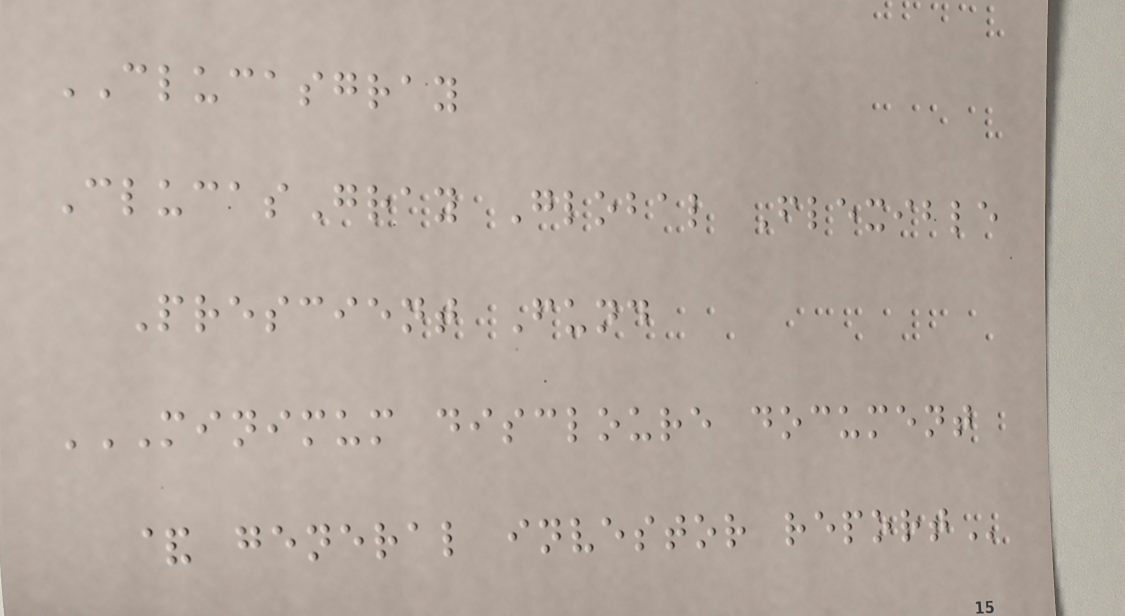CLUCASGRAY
ClucasGray Global Flexible
Prescient Fund
MINIMUM DISCLOURE DOCUMENT
& GENERAL INVESTOR REPORT
